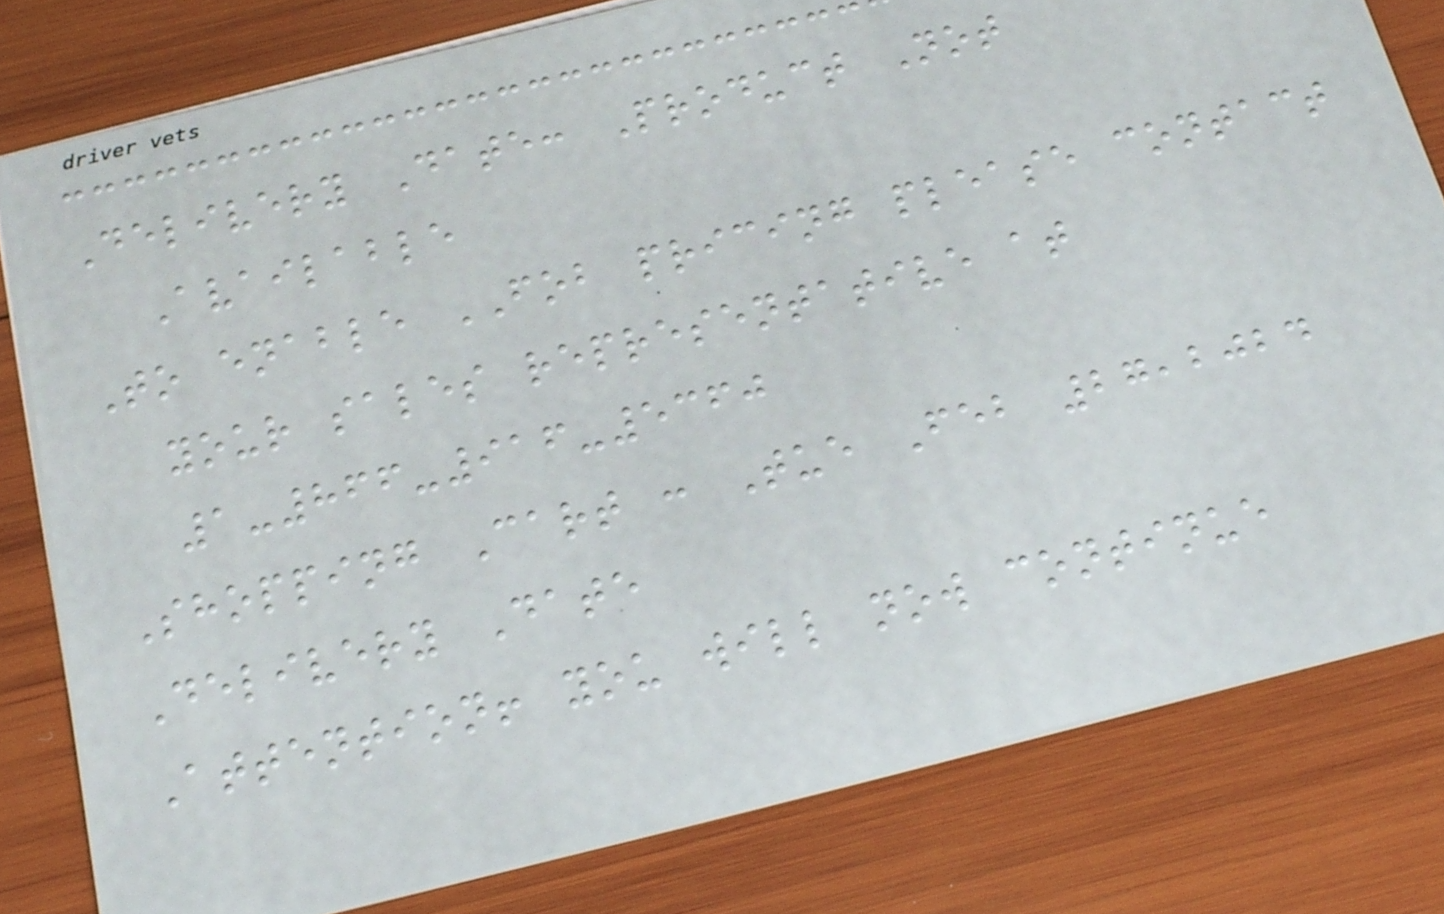Delivery Date: Product Not
Available
To enable FOB pricing please contact
your sales representative at
1-866-916-5360
Shopping Cart : Tue Feb 27,2024
Delivery Date
Attention! you will now continue
